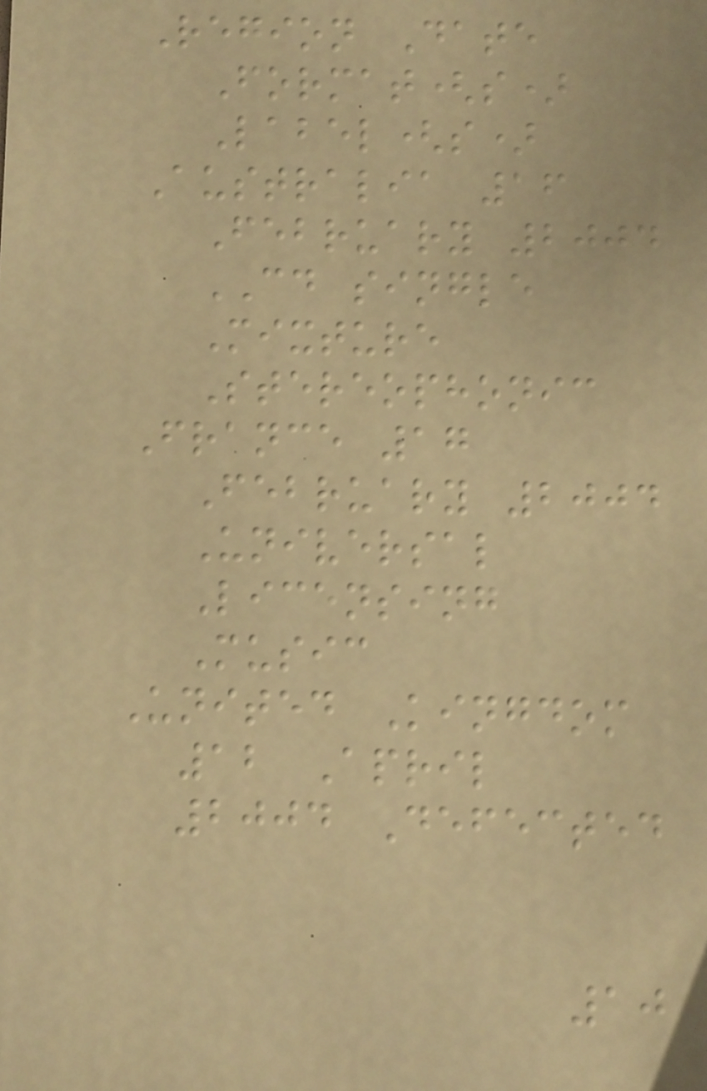Region Date
Format(s)
Label(s)
Australia 16
February 2004
CD single
Mixture
Stereophonic
France 17
February 2004
Universal
Licensing
Music
United Kingdom
12 April
2004 Defected
10
